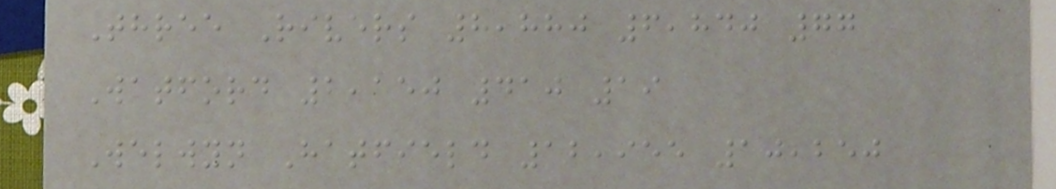Three Rivers 8,880 6,840 77
Watford 2,150 410 19
Welwyn Hatfield 12,955 10,250
